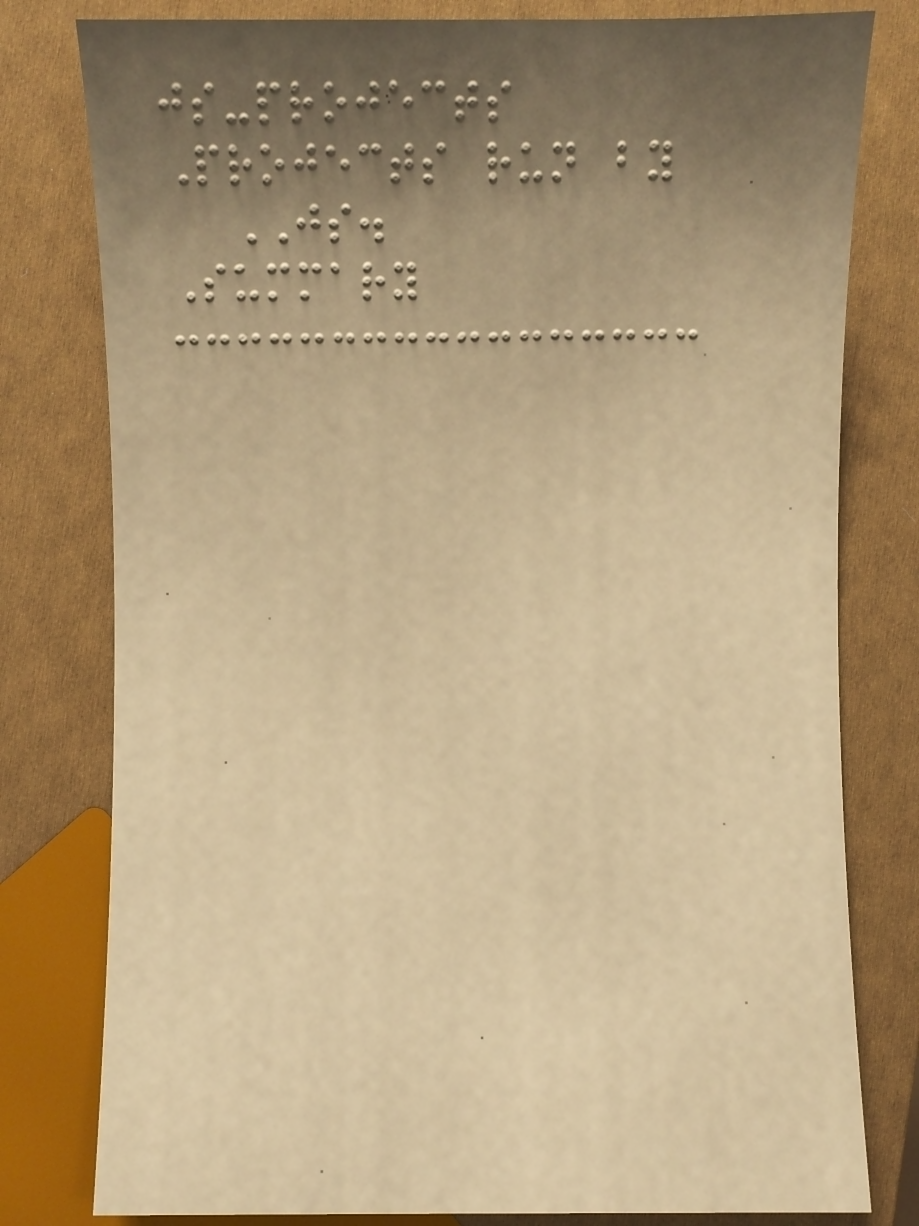js-projects
Projects run by
JS.
Summary
